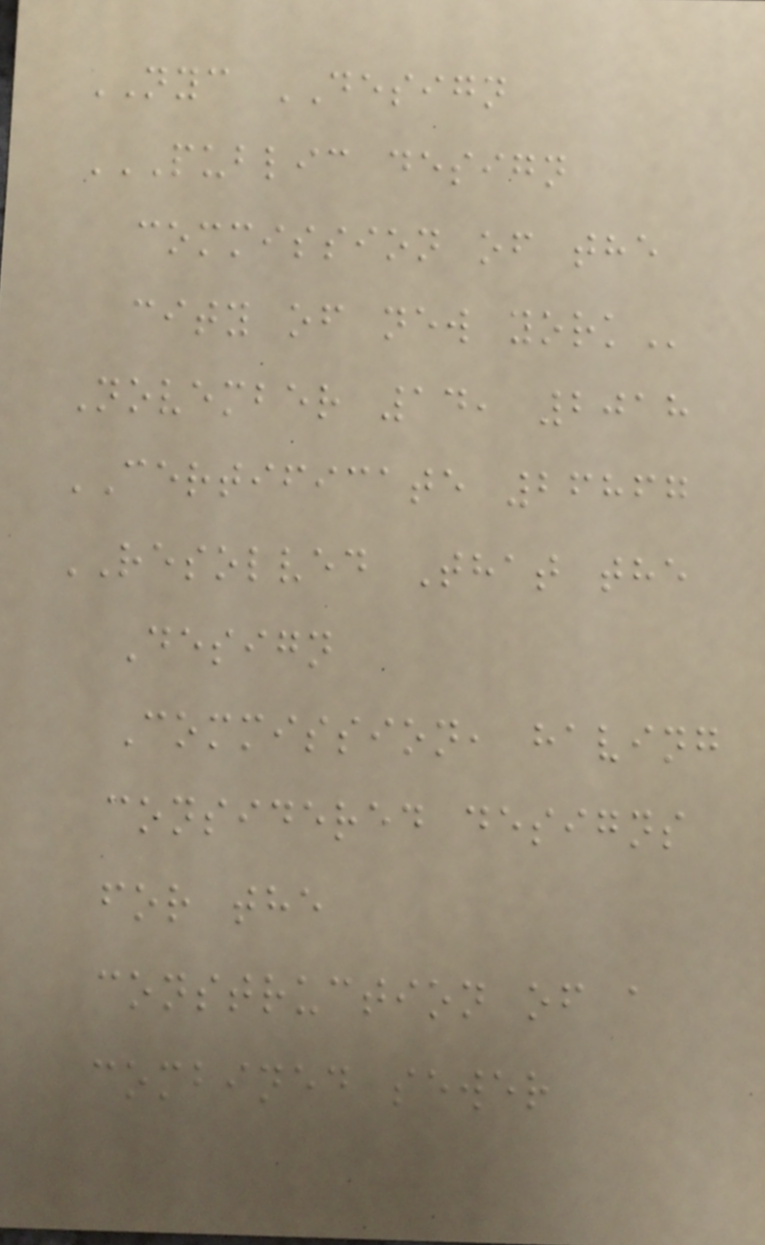NYC DESIGN
PUBLIC DESIGN
COMMISSION OF THE
CITY OF NEW YORK
November 14, 2018
CERTIFICATE 26867
RESOLVED That the
Design
Commission, having
considered designs
for the
construction of a
combined sewer
